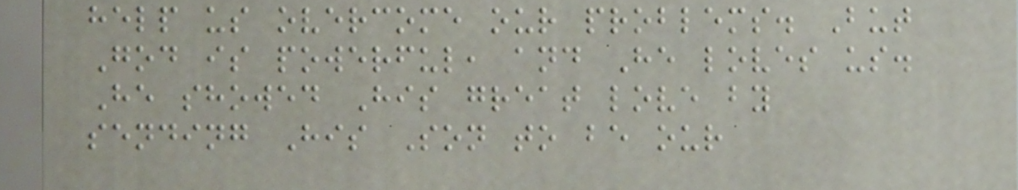help us overcome our problems. But
God is powerful, and He loves us.
He showed His great love by
sending His Son to be our
